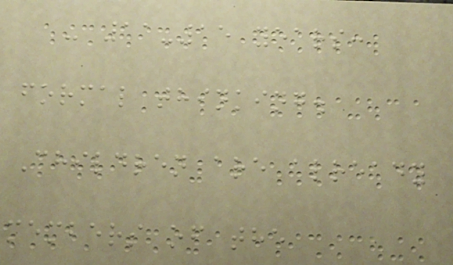- 11-15 years:
formal thinking.
Children are already
members of the
